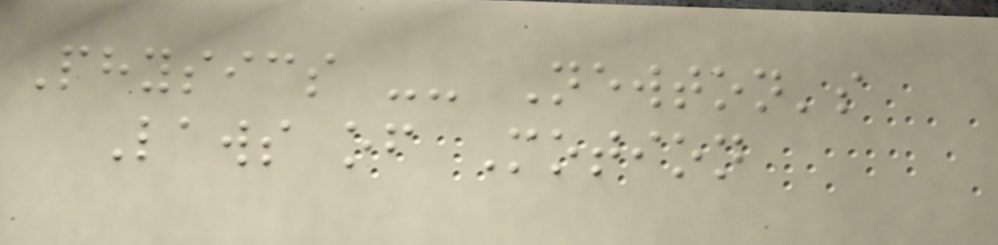Physics -- Newton's
Laws of Motion
